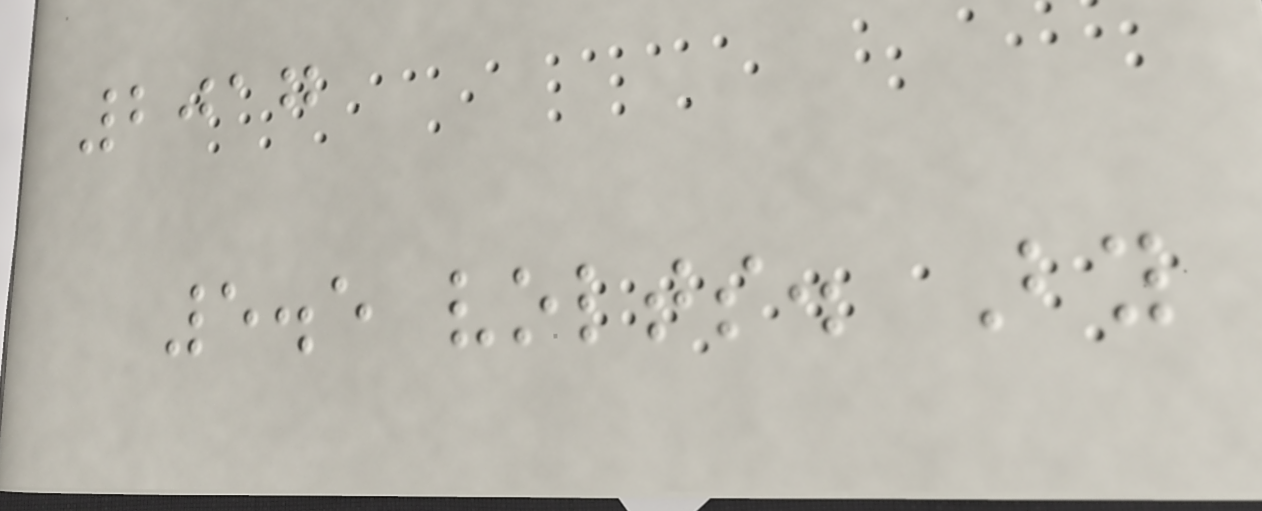2017
5.5 volts. By
